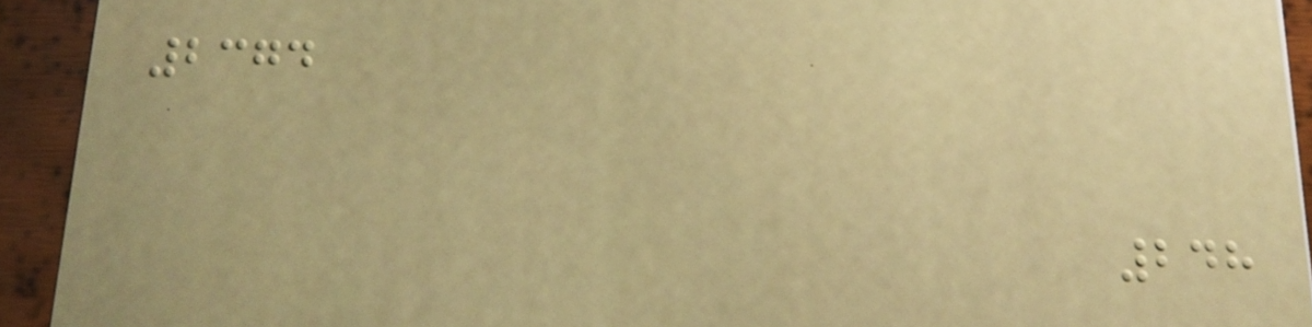2374
248
